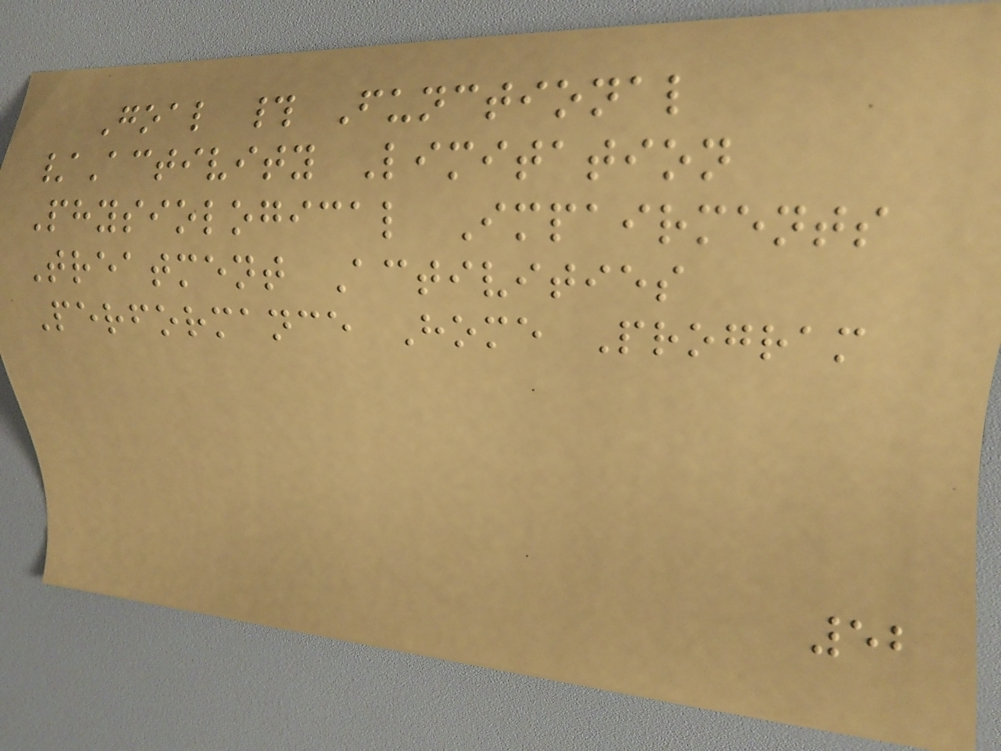Goal # Functional
/Activity Limitation
Physiological Impairments
Treatment Activities
Performance Home Program
52
